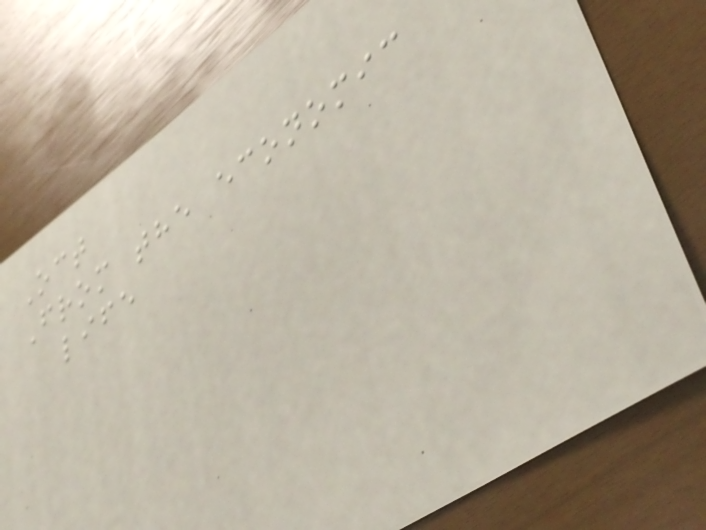Oct
From the economic
life
